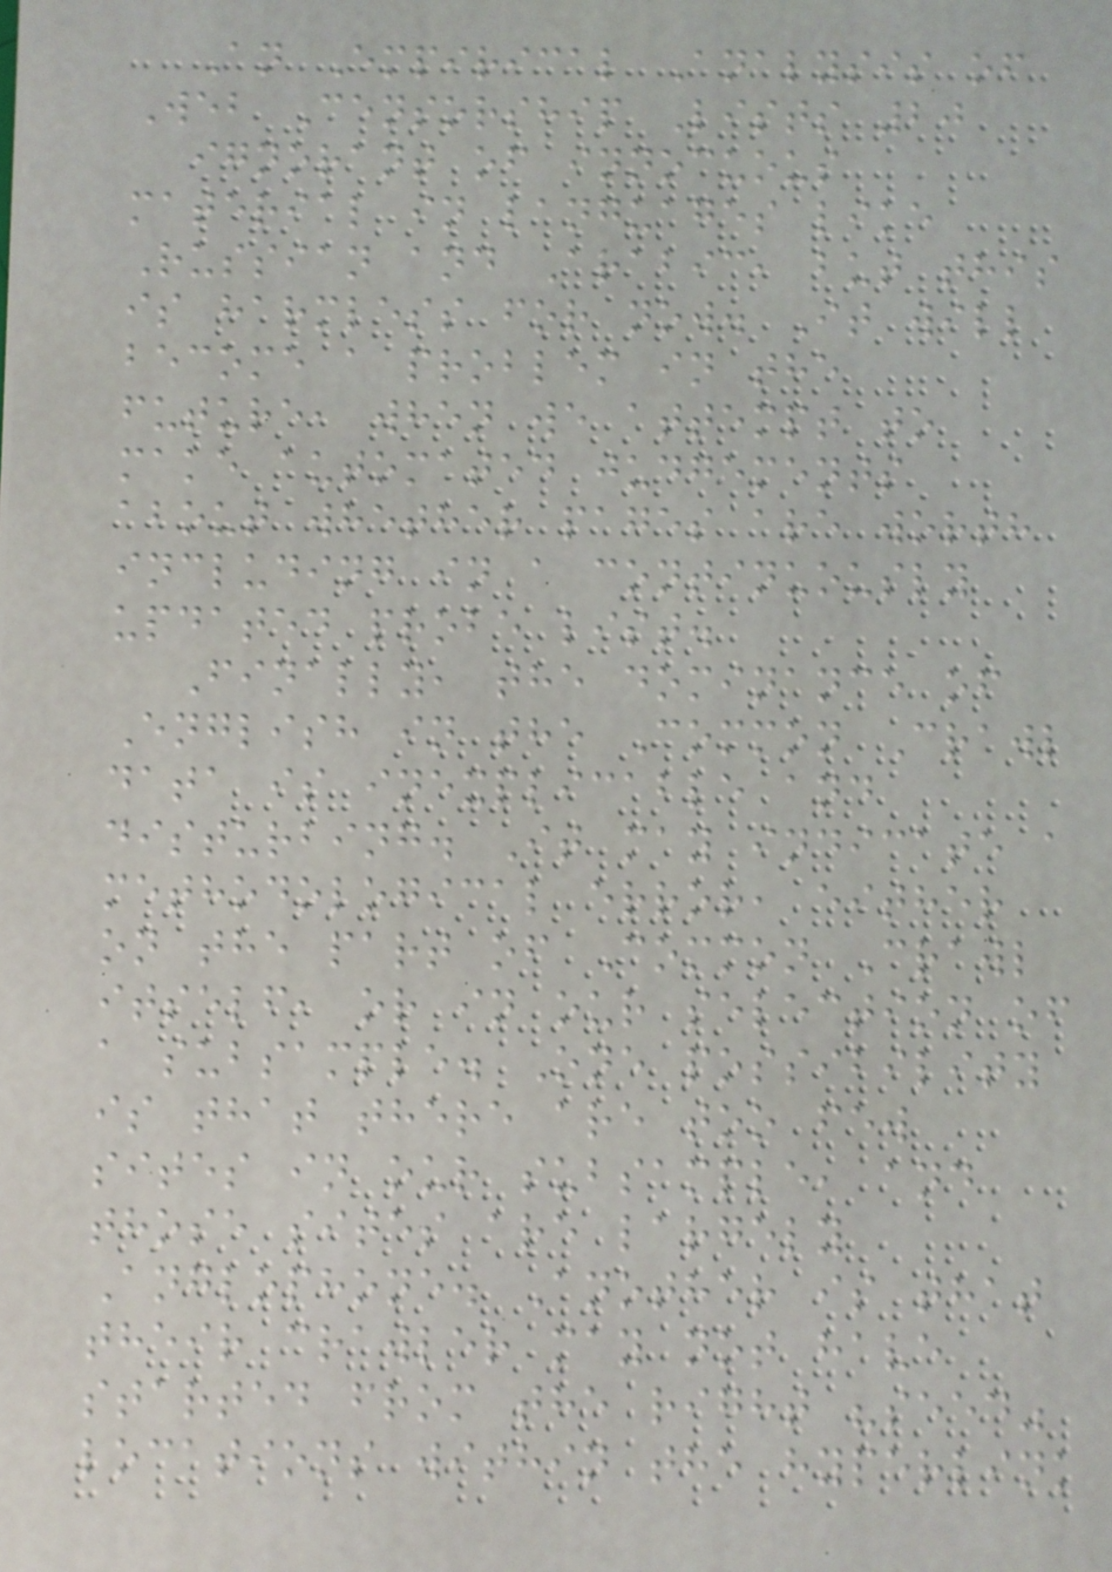An Empirical Analysis of
Web Censorship Lists 20
ignorant of innocuous
material in languages like
Russian and Arabic, but this
is harmless for now. It will
become a problem in the
future, when we attempt to
make automated judgements
about whether pages are worth
including in a continuously
updated probe list.
Finally, the dominance of
English in the Common Crawl
data is inexplicable and
disturbing. It may indicate a
methodological error, either
on the part of Common Crawl
itself, or in our selection of
a subsample. One possibility
is that there are too few
sites in our subsample, and
those sites are largely
Anglophone. Another is that
their crawler may not have
started from the right "seed"
locations within the hyperlink
